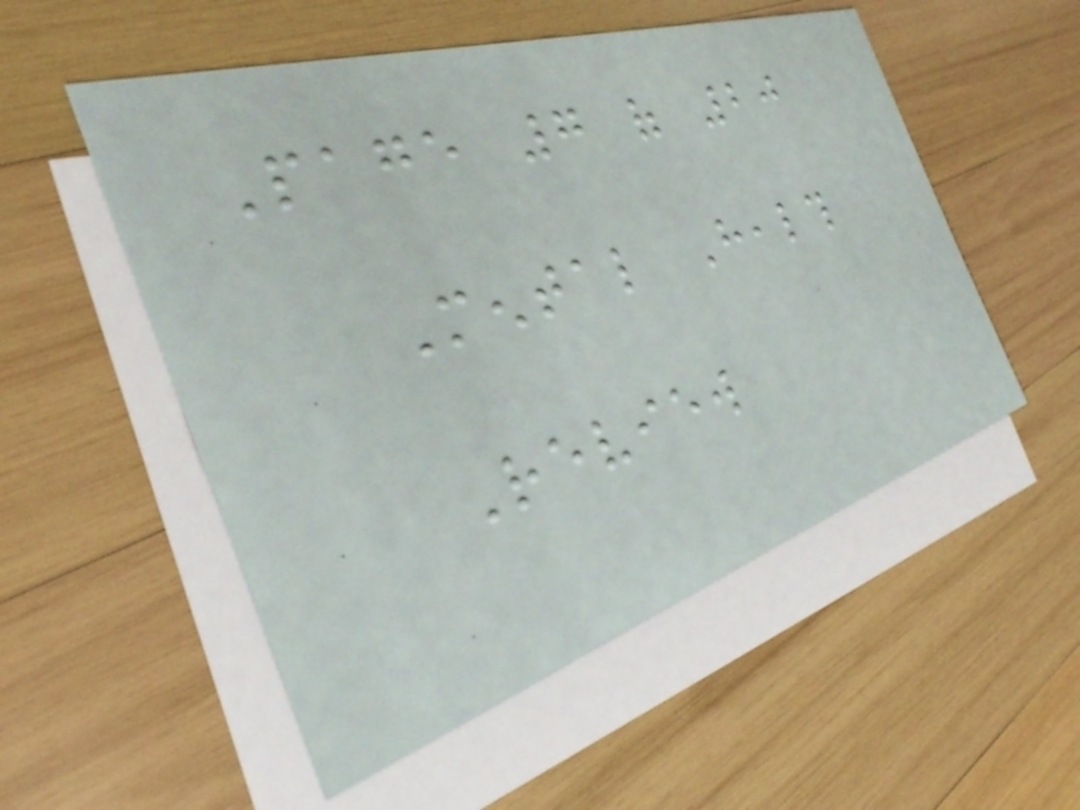Page 7 of 20
Mental Health
Review
